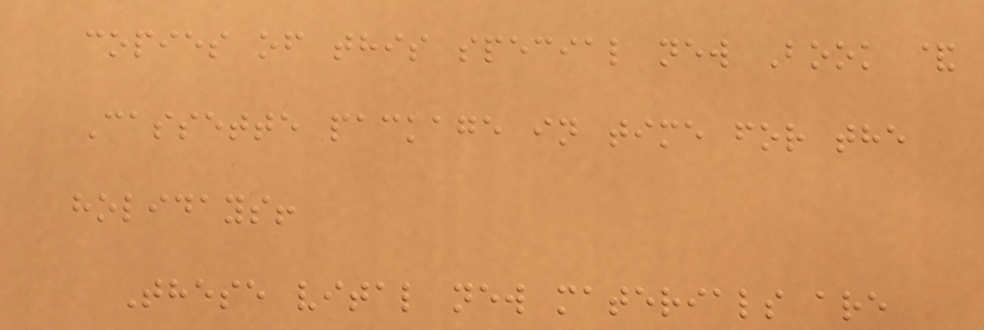copies of this special new Book &
Cassette package in time for the
holidays!
These vital new materials are
